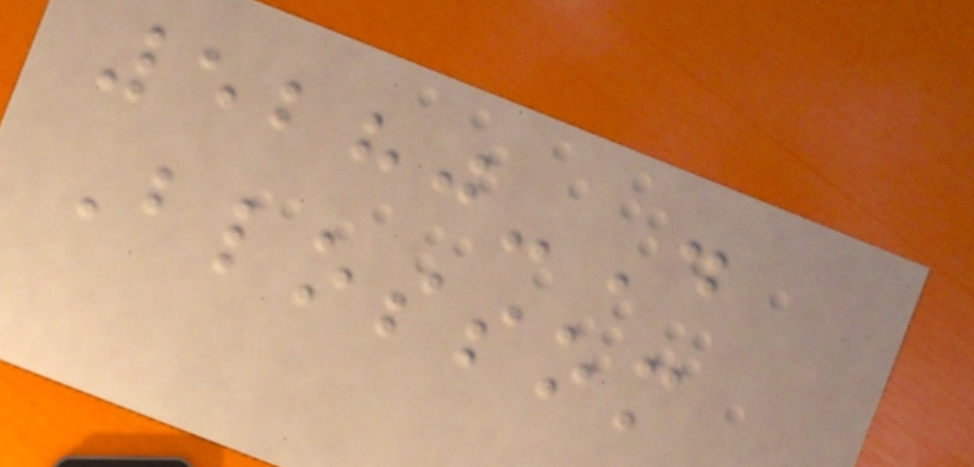5280-D
Blossom
